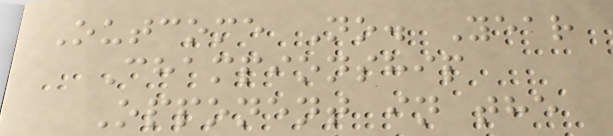Outcome No. Year
Championship
Opponent in the
